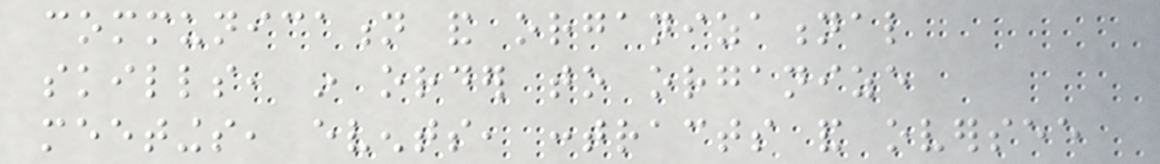communication and organizational
skills, in order to organize
meetings, events, contracts and oversee
